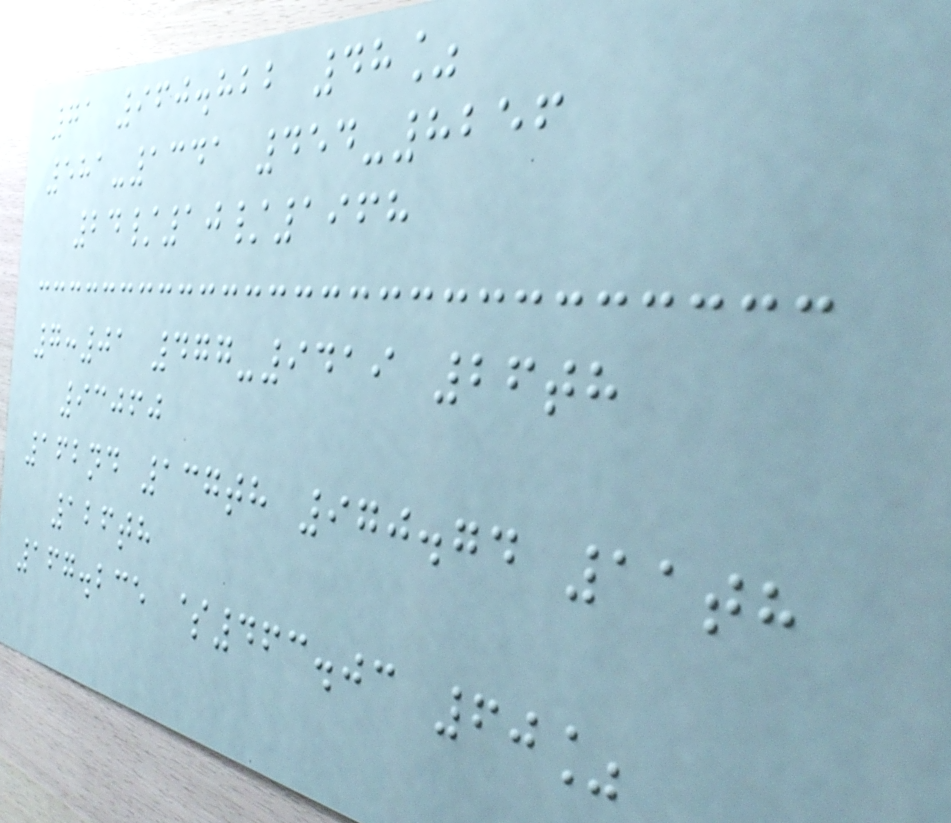71 960.822 48%
581-1341 454-8256
24/10/1968
7:01 477-9419 26th
93060
162nd 137th 970.74 11th
126th
167.235 $463.03 60%
